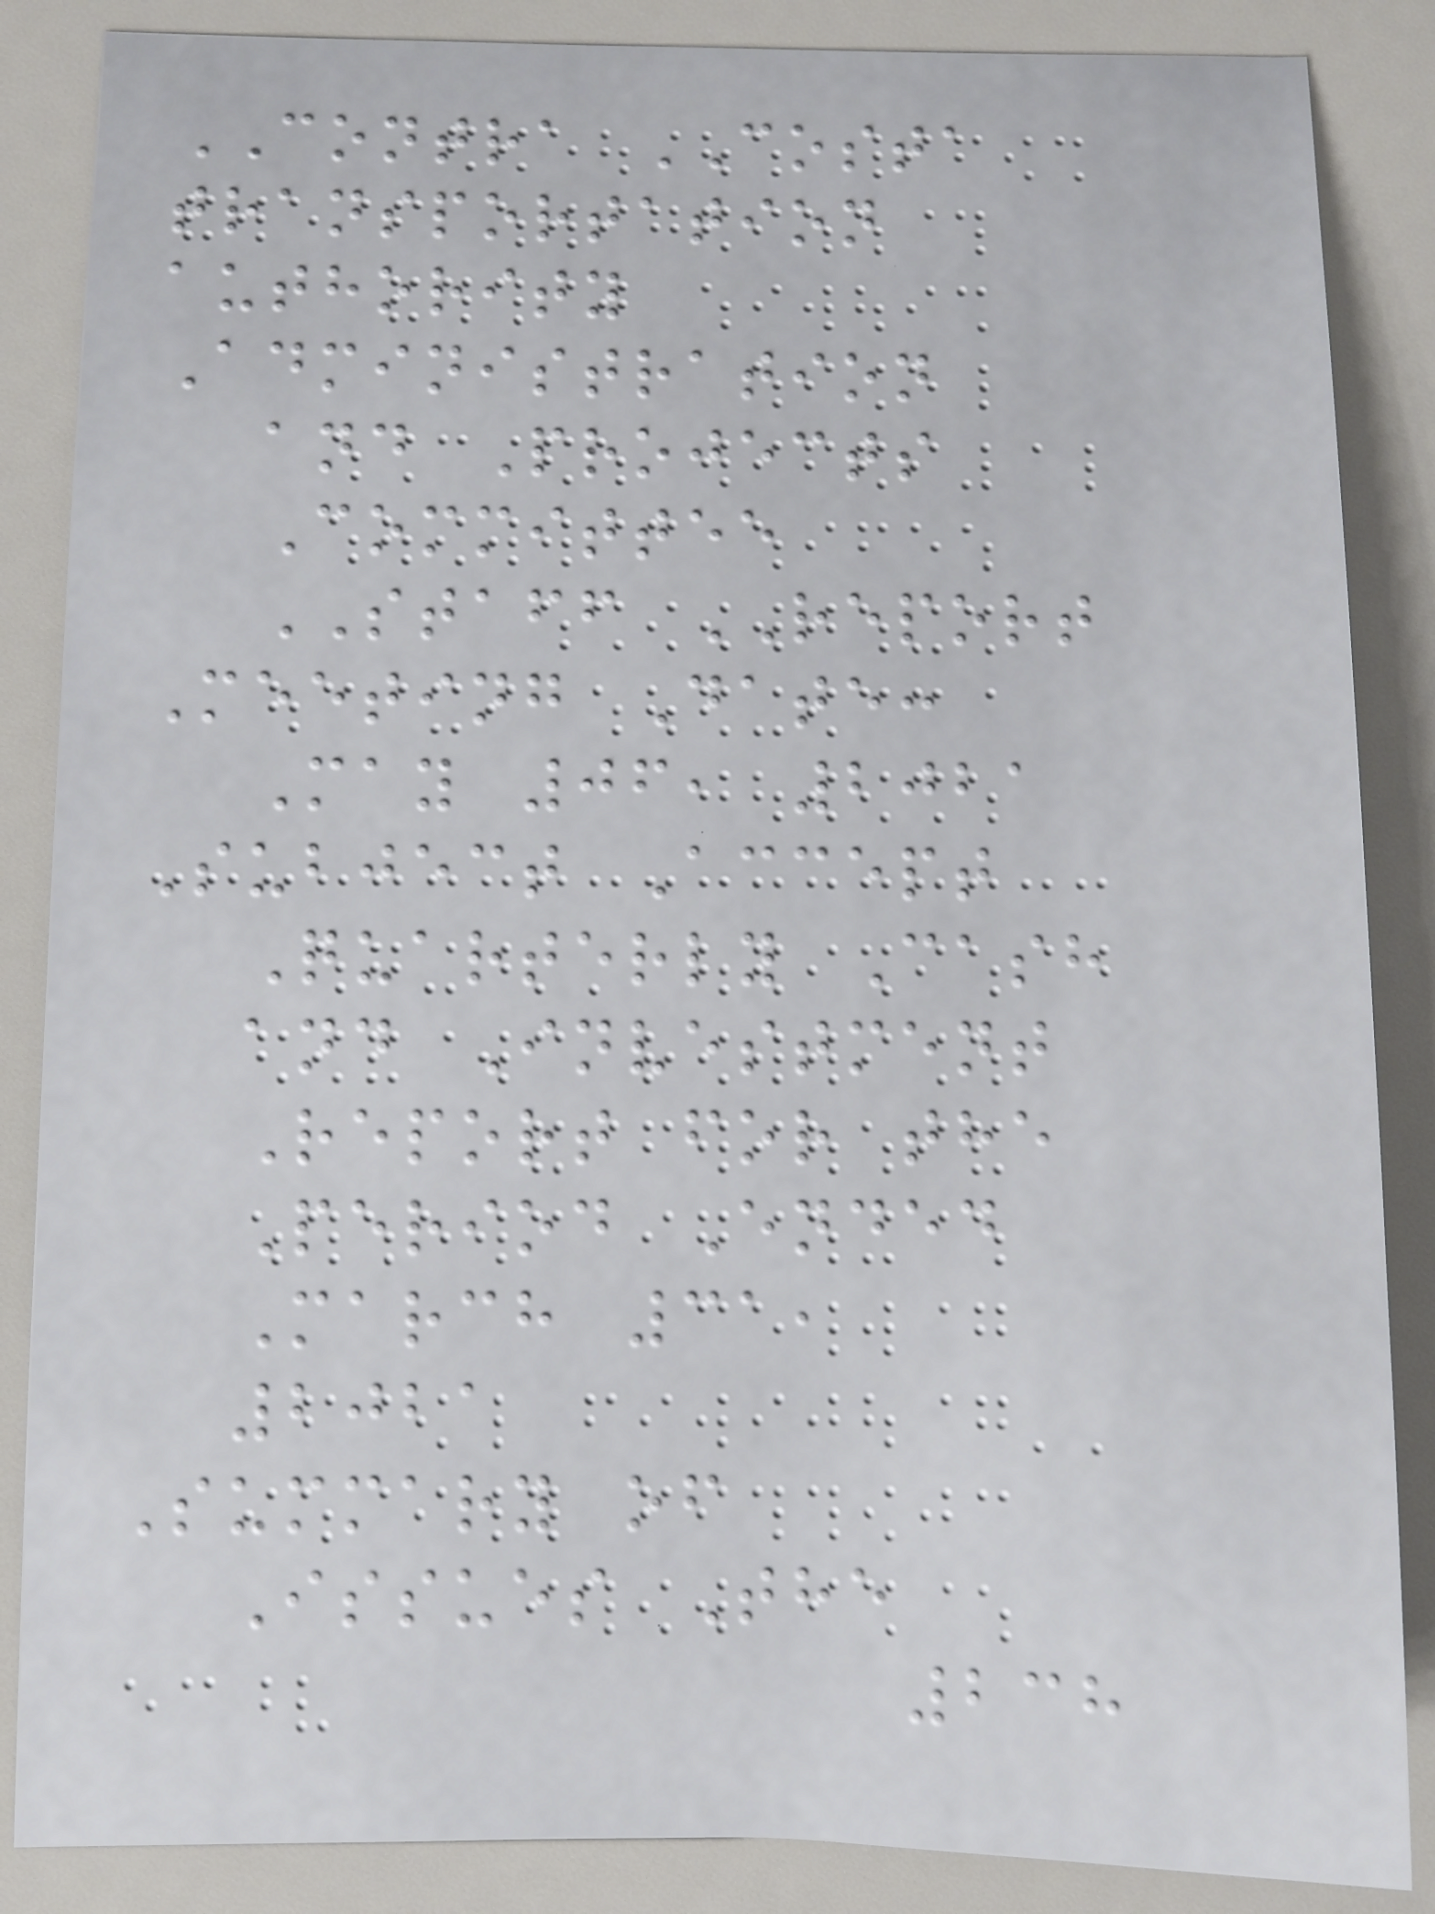CONTRA COSTA
transportation
authority
Administration
and Projects
Committee
STAFF REPORT
Meeting Date:
May 06, 2021
Subject Accept
Quarterly Cash
and Investment
Report for the
Period Ended
March 31,
2021
Summary of
Issues The
238
